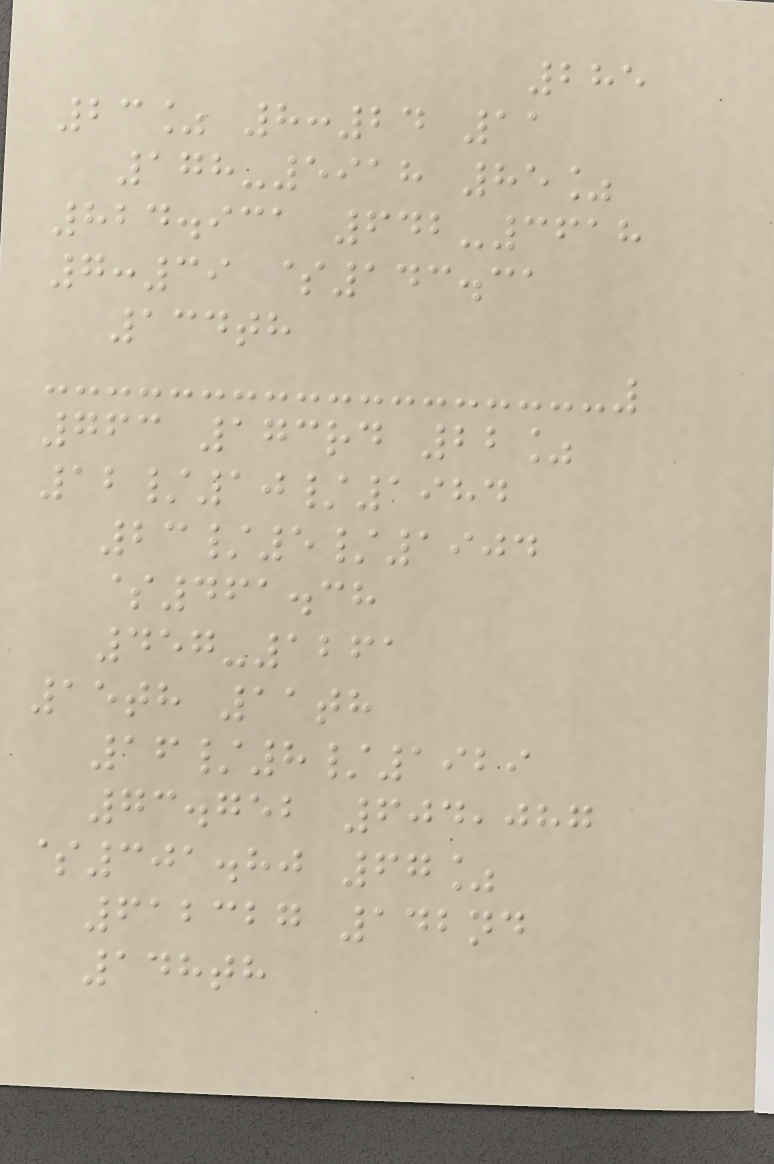285
23% 8:24 11
178-5918 85%
824.931 642-3618
7:39 $143.31
134th
763 173rd 22%
12/10/1984
23/5/1904
$461.38
457-1261
15th 11th
16/8/1929
73.752 604,087
$301.80 67%
612327 142nd
148th
